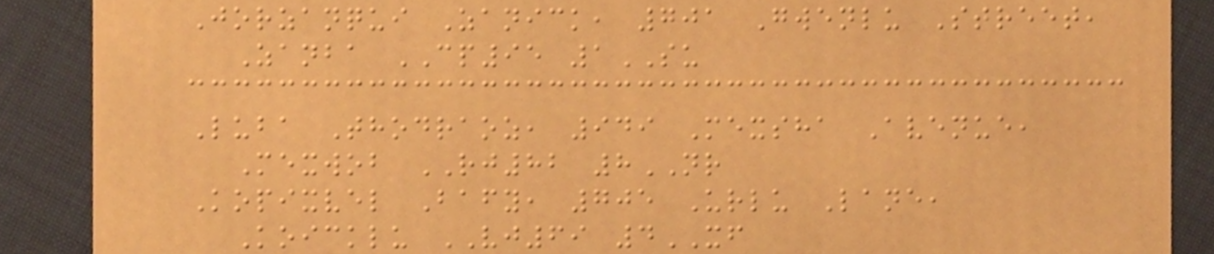Jorzanqui Zanick, 701 Gwenlu Street,
Zanba CP95 1SU
Luba Thodraoz, 949 Mexsha Avenue,
Mexwob RJ82 8NR
Kopixvel Bafy, 705 Urlu Lane,
Koicklu VJ69 4XF
